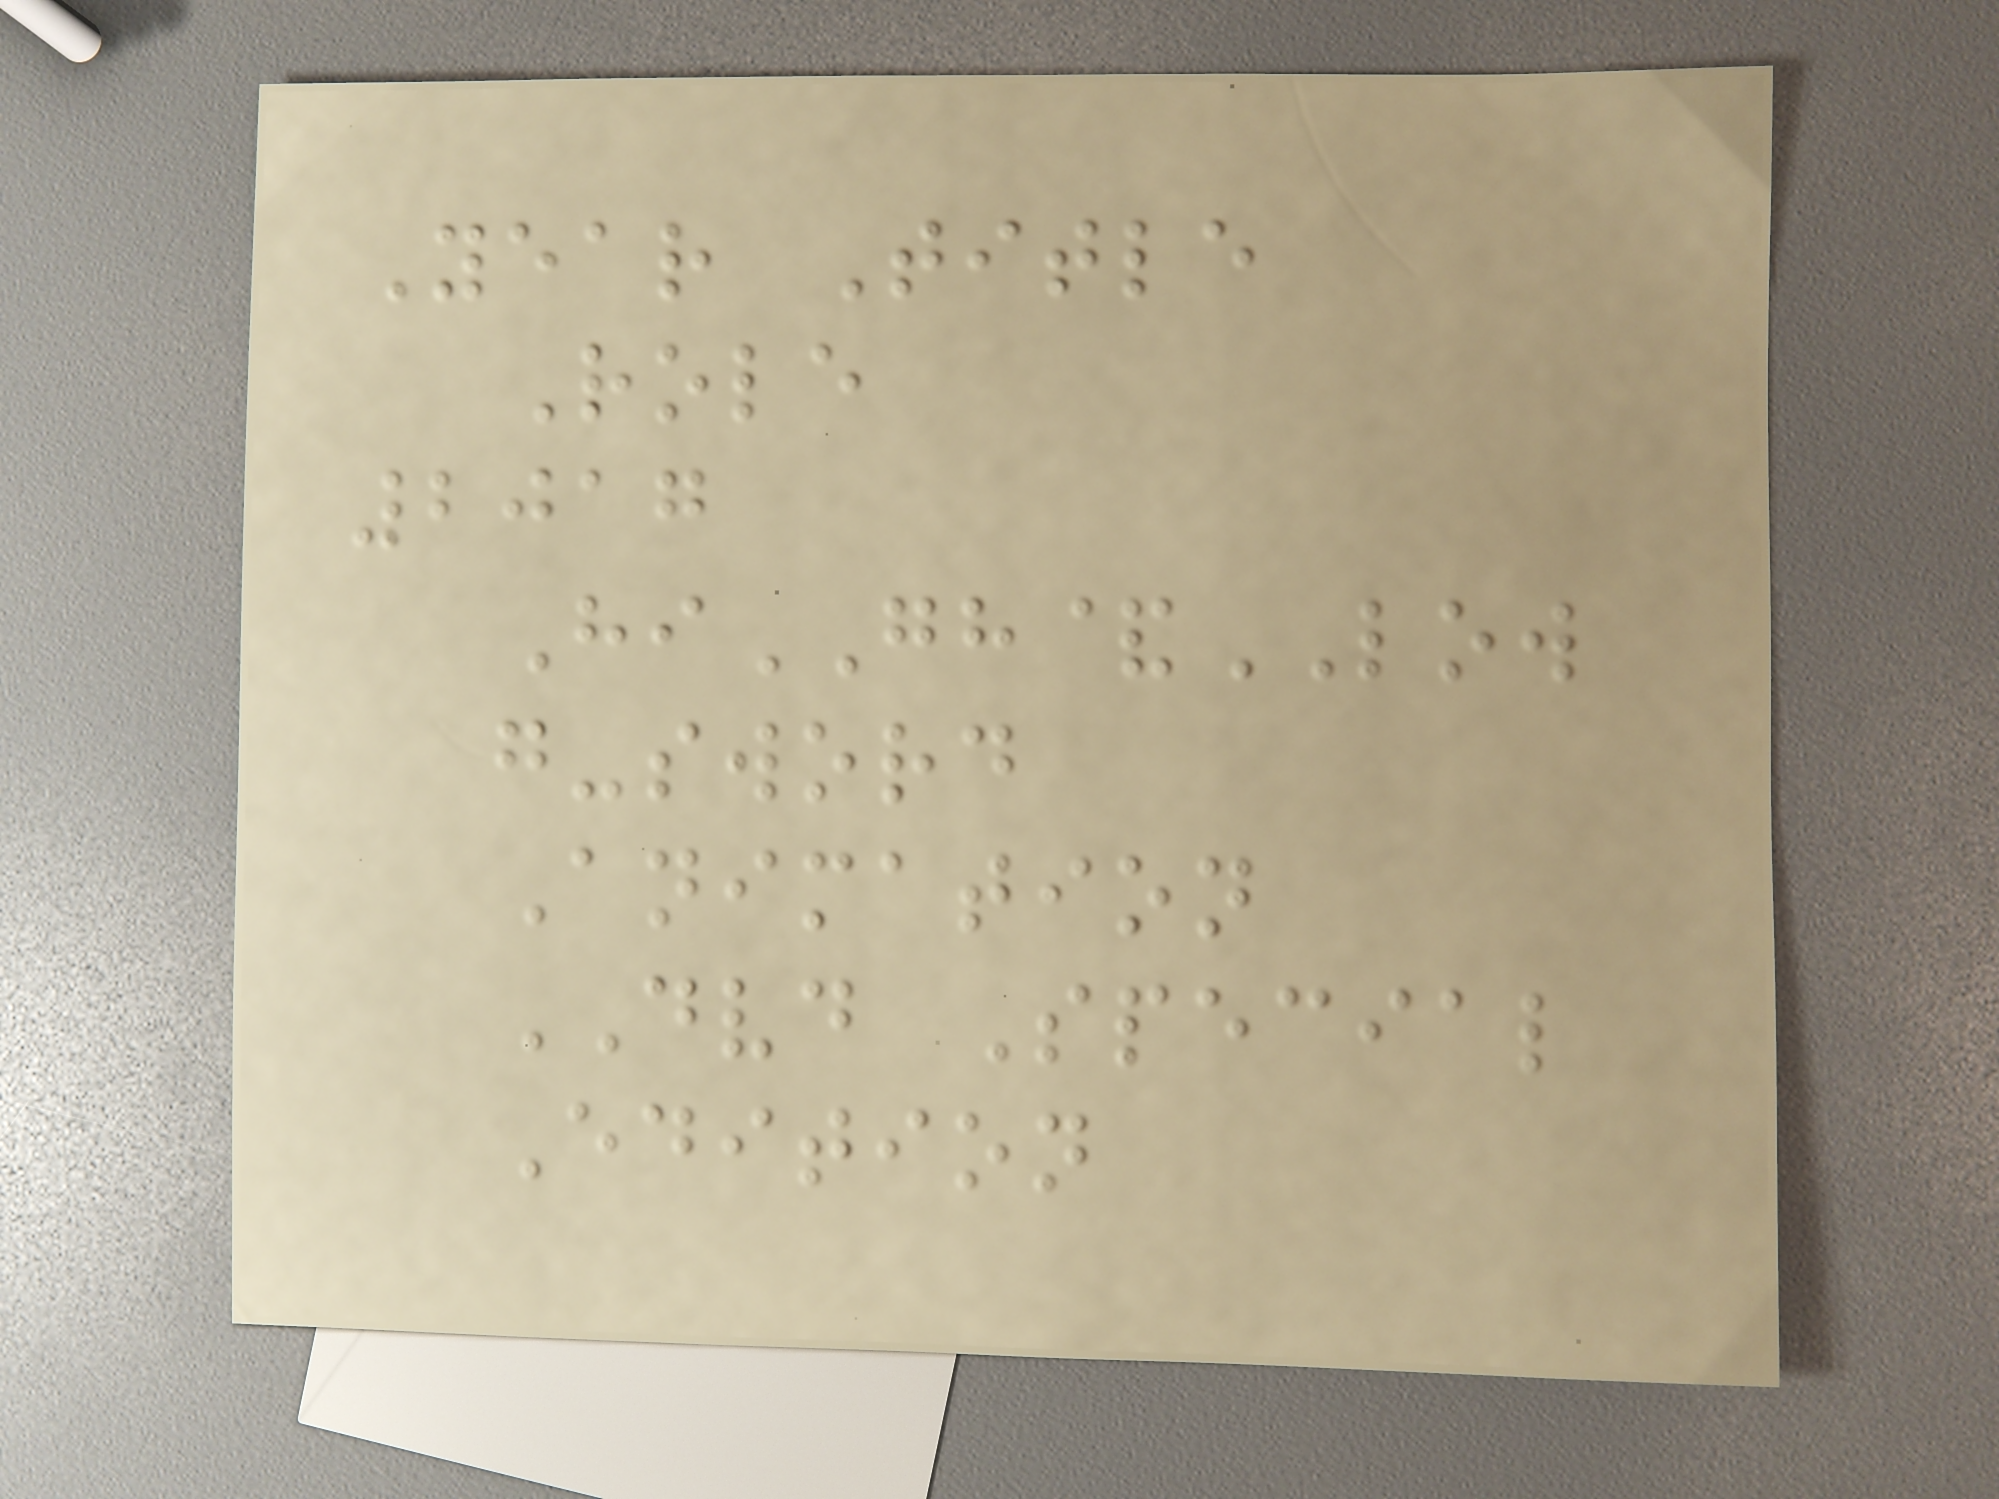Year Title
Role
2017
HiGH&LOW
g-sword
Animation
DVD Special
Edition
